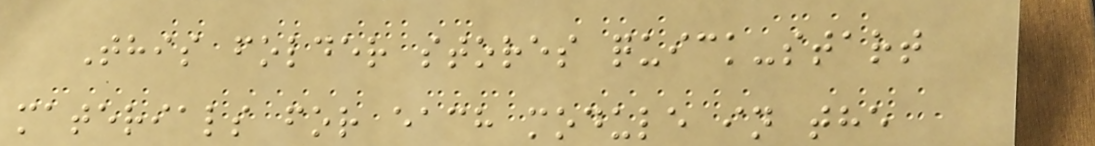This folder stores quick-start
materials for each module in the
